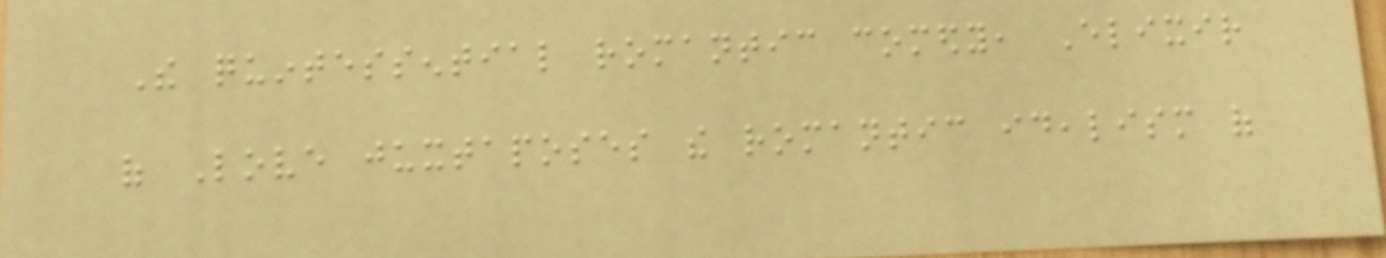The quintessential romantic comedy, Elixir
of Love juxtaposes the romantic idealism of
